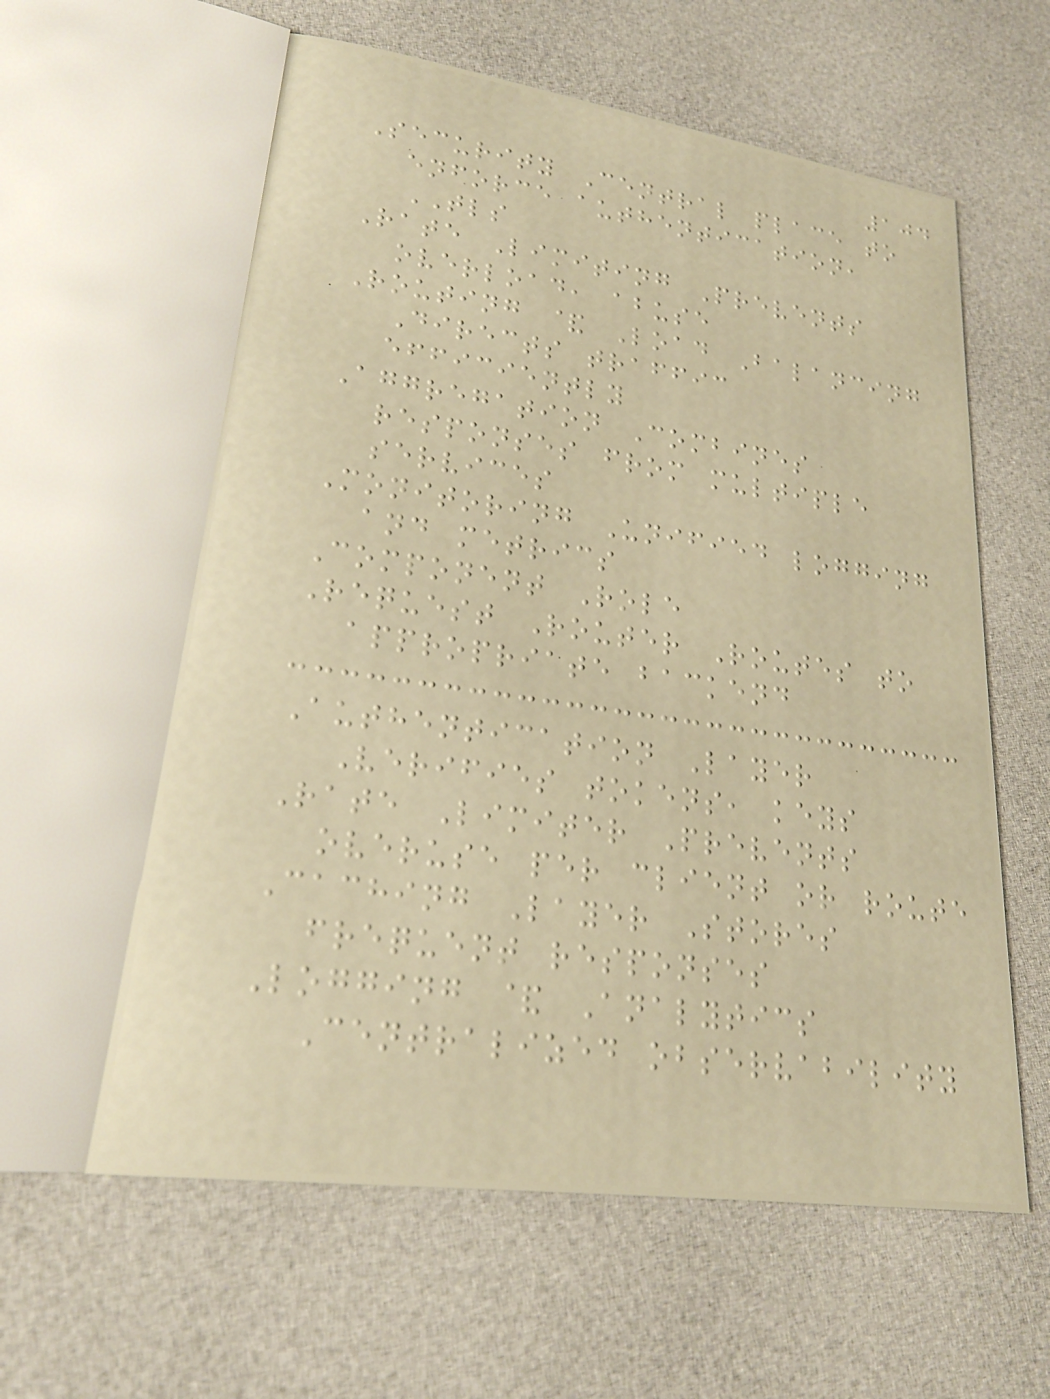104
Security Central place to
enforce authentication,
TLS
Rate Limiting Prevents
overload, abuse
Routing & Load Balancing
Directs traffic
efficiently
Aggregation Combines
responses from multiple
services
Monitoring Unified logging
and metrics
Component Role
Request Router Routes to
appropriate backend
Authentication Layer
Verifies tokens, keys
Rate Limiter Prevents
overuse per client or route
Caching Layer Stores
frequent responses
Logging & Analytics
Centralized observability
